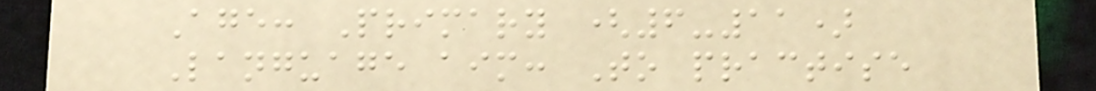Age: Primary (6-11)
Language aim: To practise
